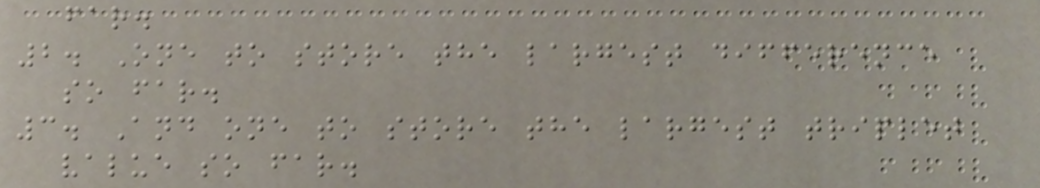far.
2. One to store the largest difference
so far.
3. And one to store the largest triplet
value so far.
